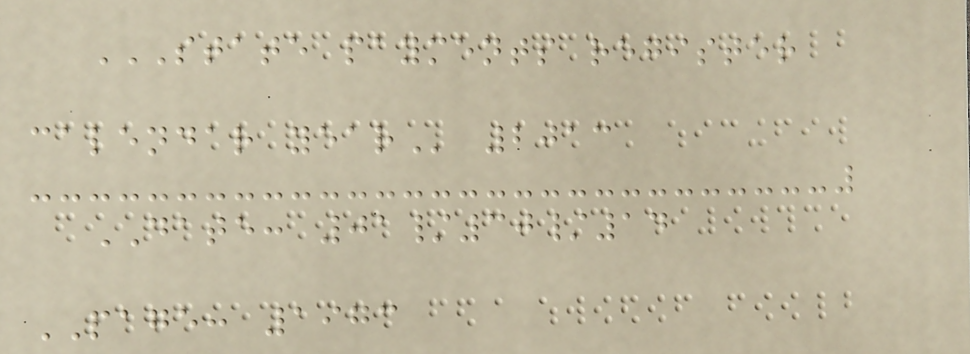STATE PAYMENTS REGISTER
CALENDAR YEAR 2013
DATE: 01/30/14
PAGE: 1973
